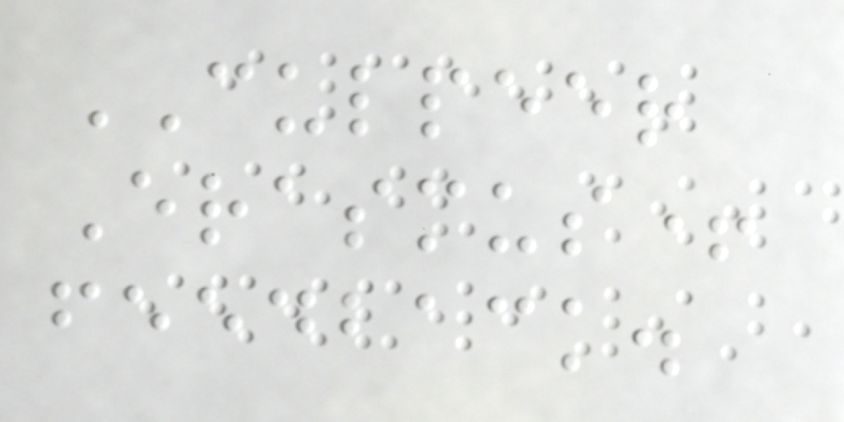CULPEER
Erasmus+
feedback.
